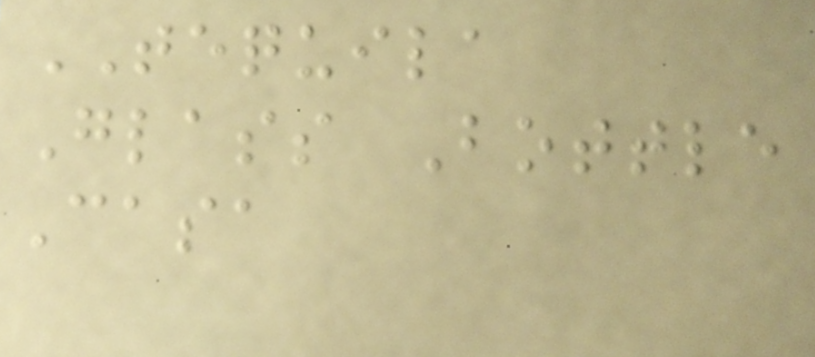TEQUILA
Glass Bottle
Casa
